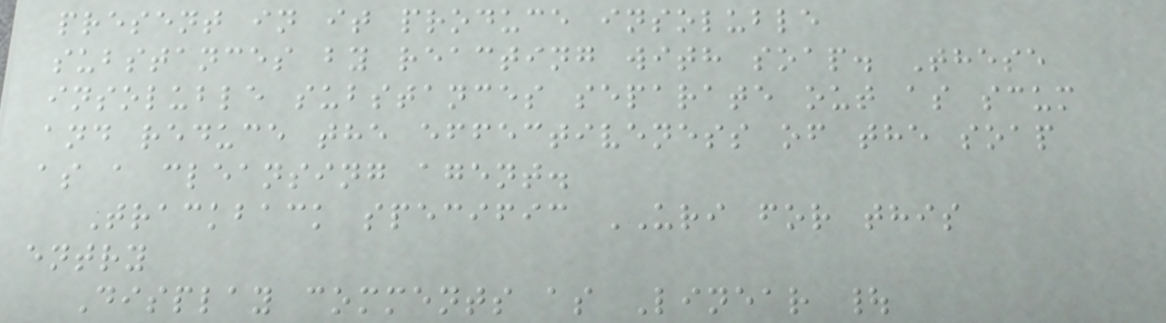present in it produce insoluble
substances by reacting with soap. These
insoluble substances separate out as scum
and reduce the effectiveness of the soap
as a cleansing agent.
Trackback specific URI for this
entry
Display comments as Linear |
